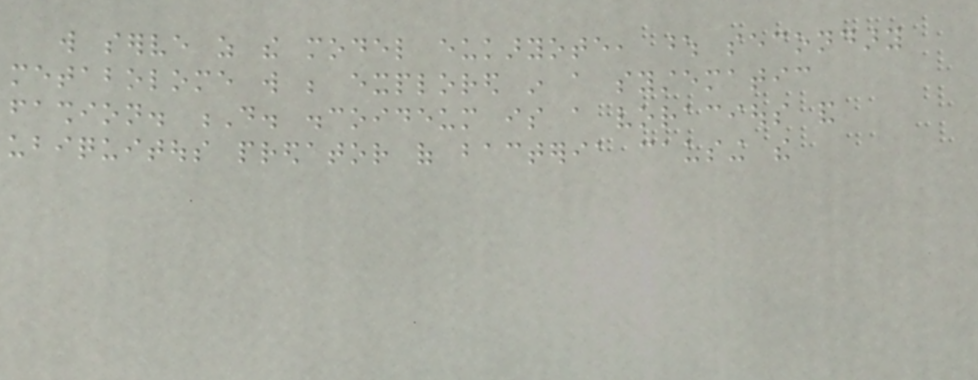will serve as the model eukaryote, whose secondary
metabolome will be explored in a systematic
fashion. D. discoideum is a voracious and
ubiquitous predator of bacteria causing the
